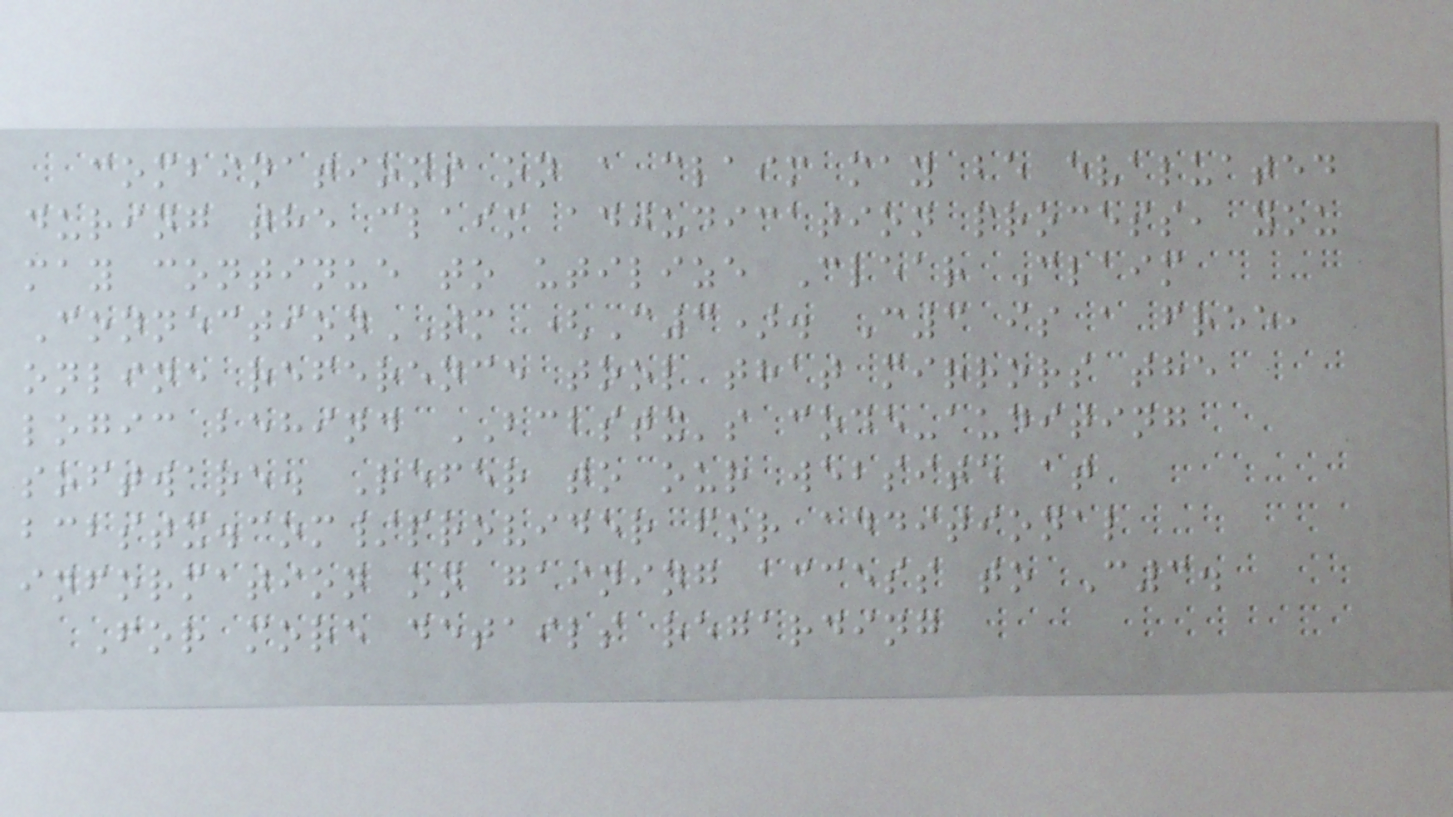combinations on a claim may be evaluated
during the claim adjudication process, you
may continue to utilize Clear Claim
ConnectionTM (C3). C3 is a free,
online reference tool that mirrors the
logic behind BCBSTX's code-auditing
software. Refer to our website at
bcbstx.com/provider for additional
information on gaining access to C3.
For more details regarding
